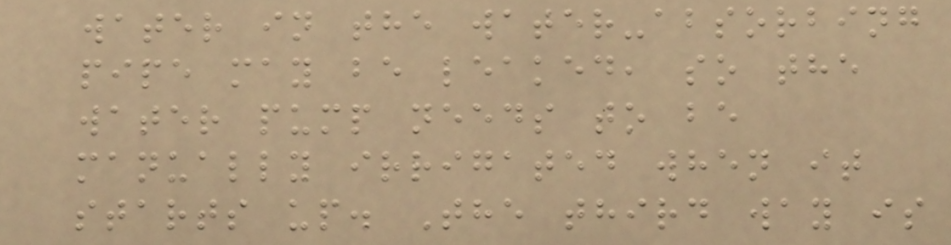water in the water-absorbing
pipe may be leaked, so the
water pump needs to be
manually irrigated when it
starts up. The third way is
